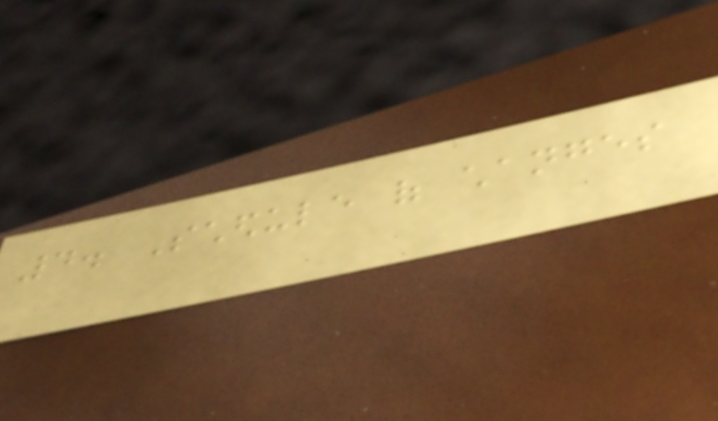4. Schedule of changes
